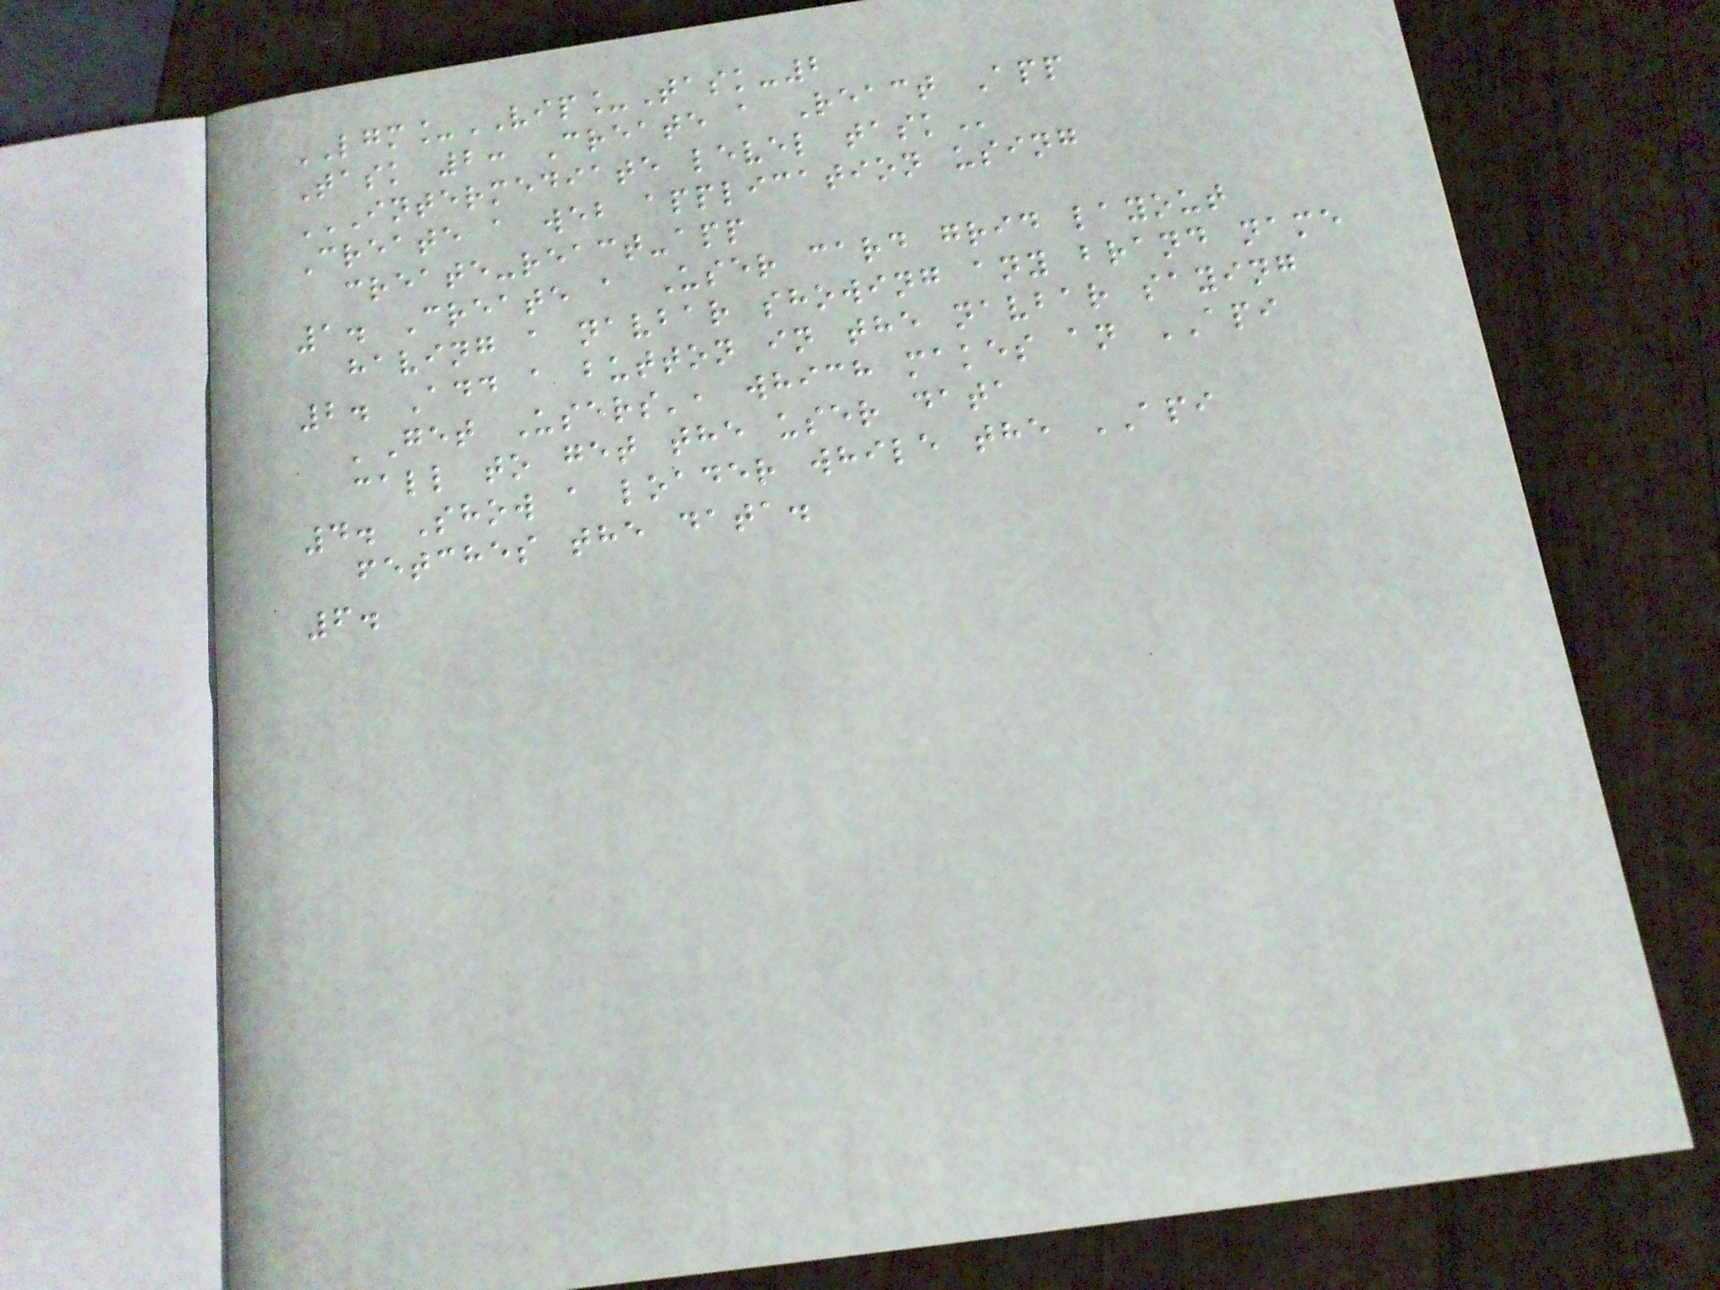LGM_VIP_Task-2
Task 2: Create a React App
INTERMEDIATE LEVEL TASK
Create a web application using
create-react-app
1. Create a User card grid layout
having a navbar showing any brand name
2. Add a button in the navbar saying
'Get Users', which makes an API
call to get the user data
4. Show a loader while the API
fetches the data.
6.
